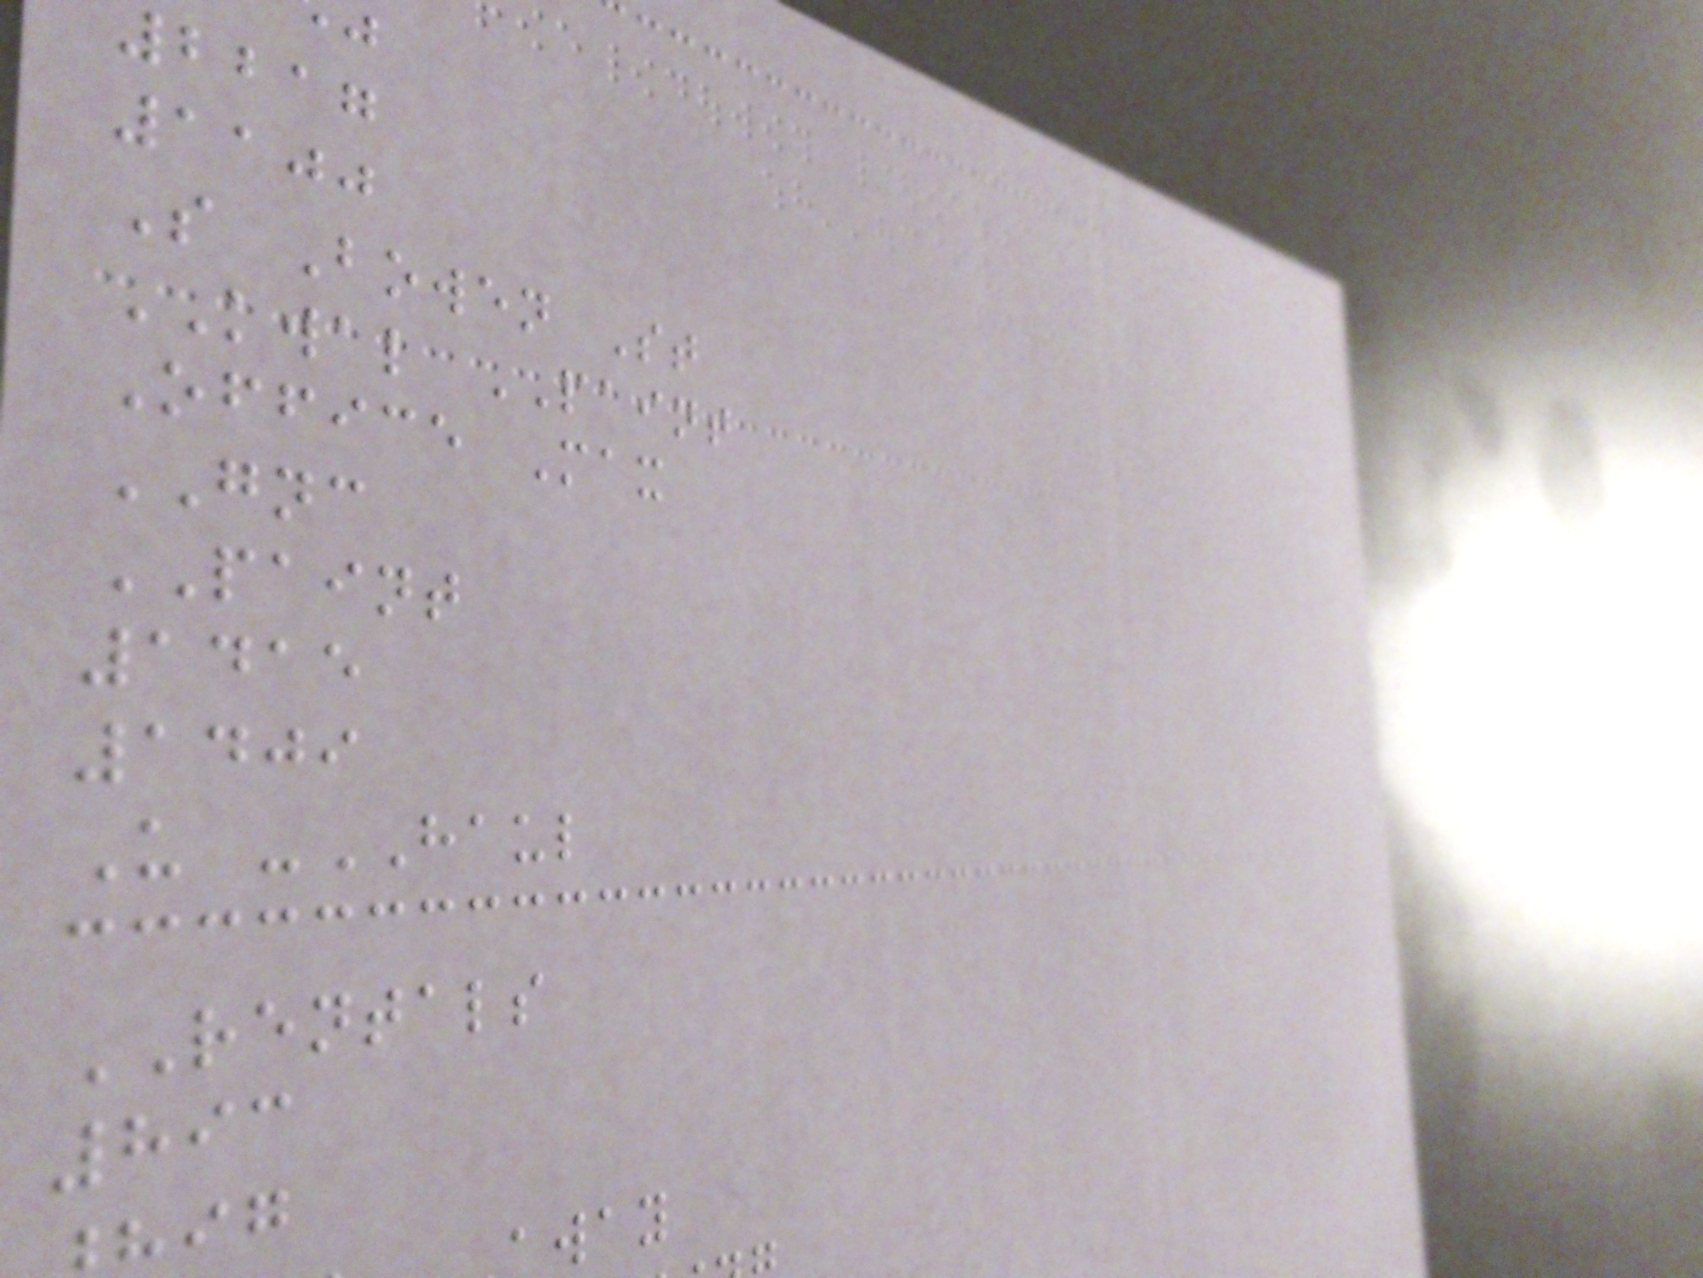2217
1100
S Bowen St
KWAL PAINT
Office Max
GNC
PAINT
1415
1409
U -HAUL
RENTALS
893
